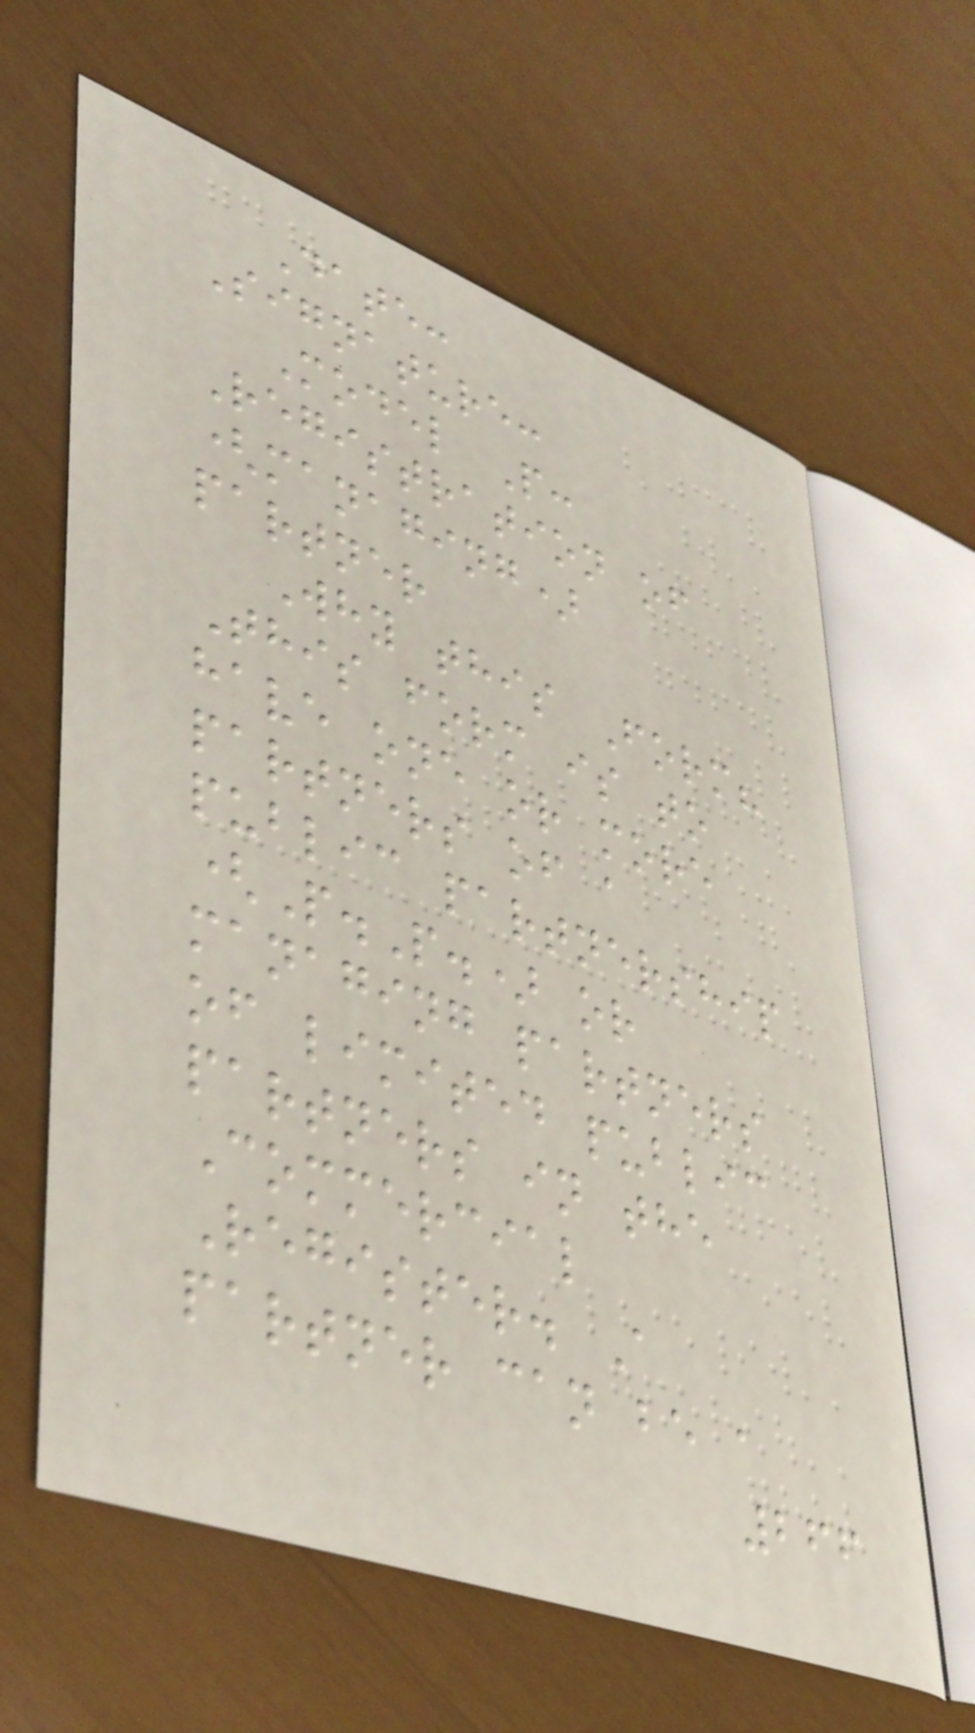Date:
Signature:
Model P:
Registration of
(managing)
partner
Why this Form?
This form is to
have one or more
partners of a
public partnership
(P.P.) or
managing partners
of limited public
partners in the
Commercial
Register. A
partner can be a
266
